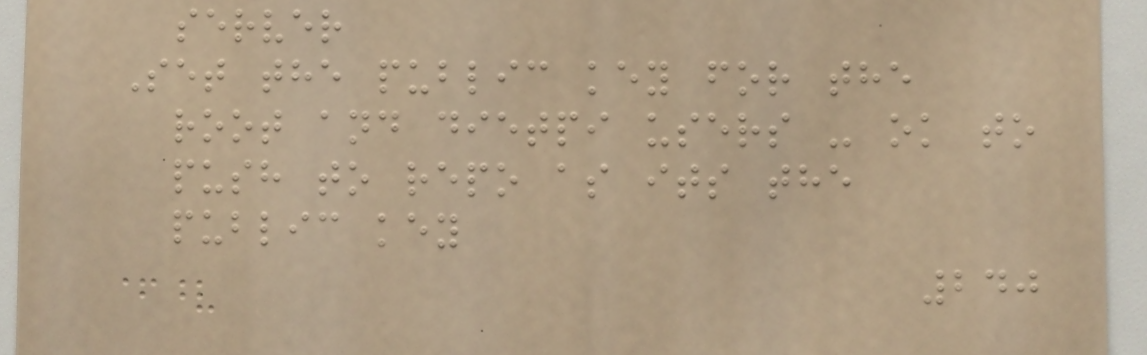server
Set the public key for the
root and dietpi users - ok to
push to repo as its the
public key
240
